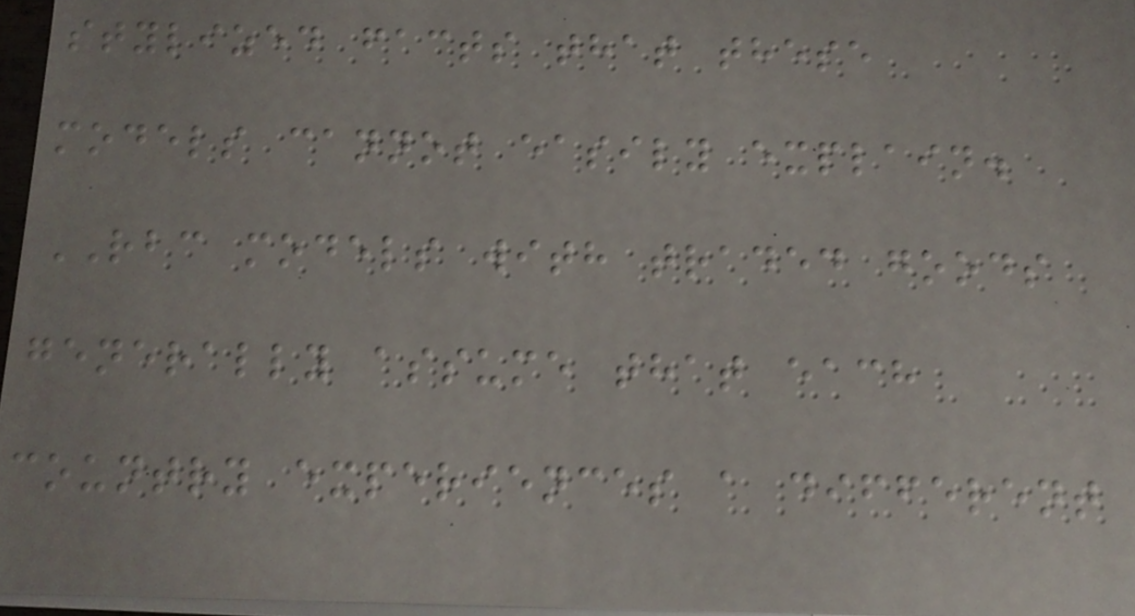stylized facts that these
models cannot easily explain.
RBC models with traded goods
generally assume that each
country experiences a different
